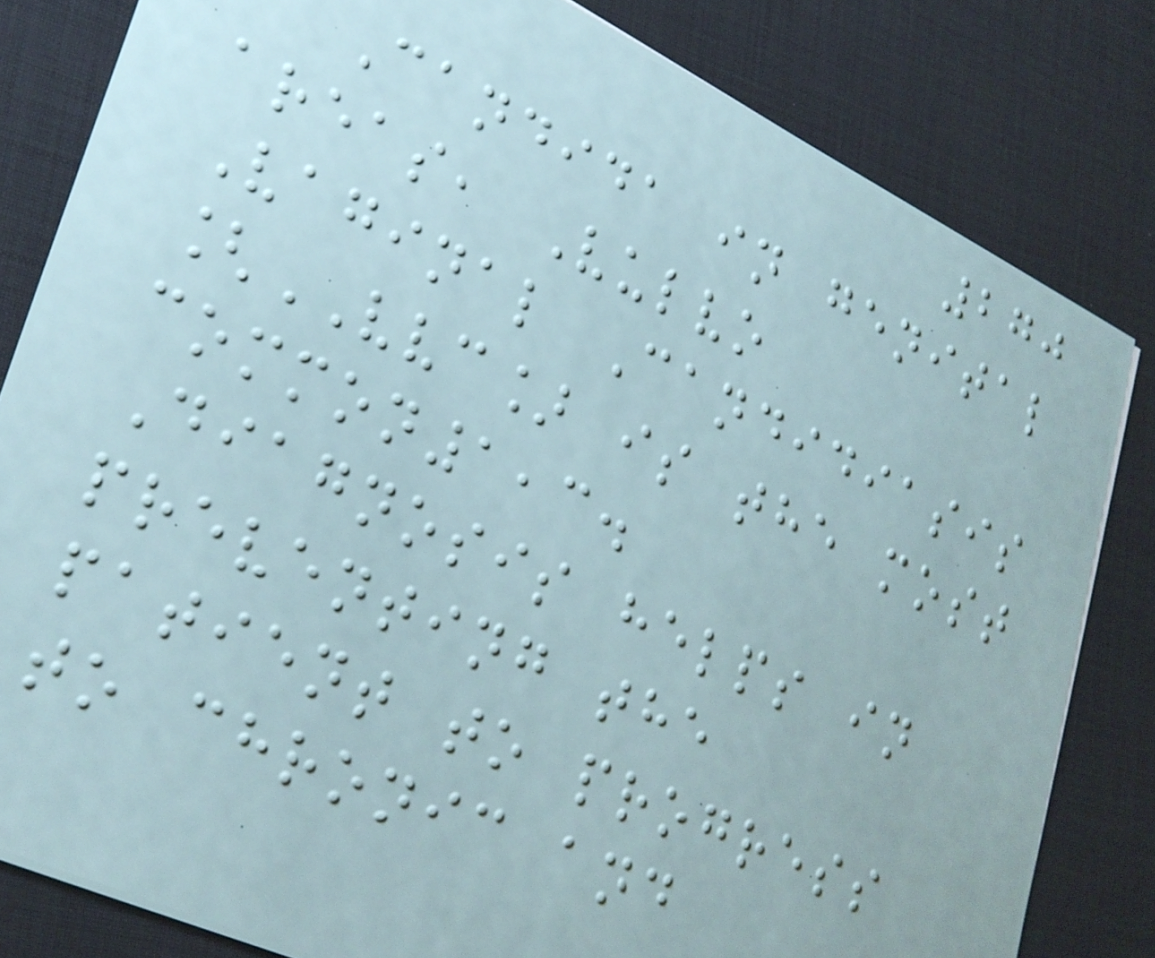270
Candida in genital
areas, Vulvo
Vaginal Candidiasis
[VVC] is the most
common1,3.
Diagnosis helps in
preventing the
patient to progress
to chronic and
